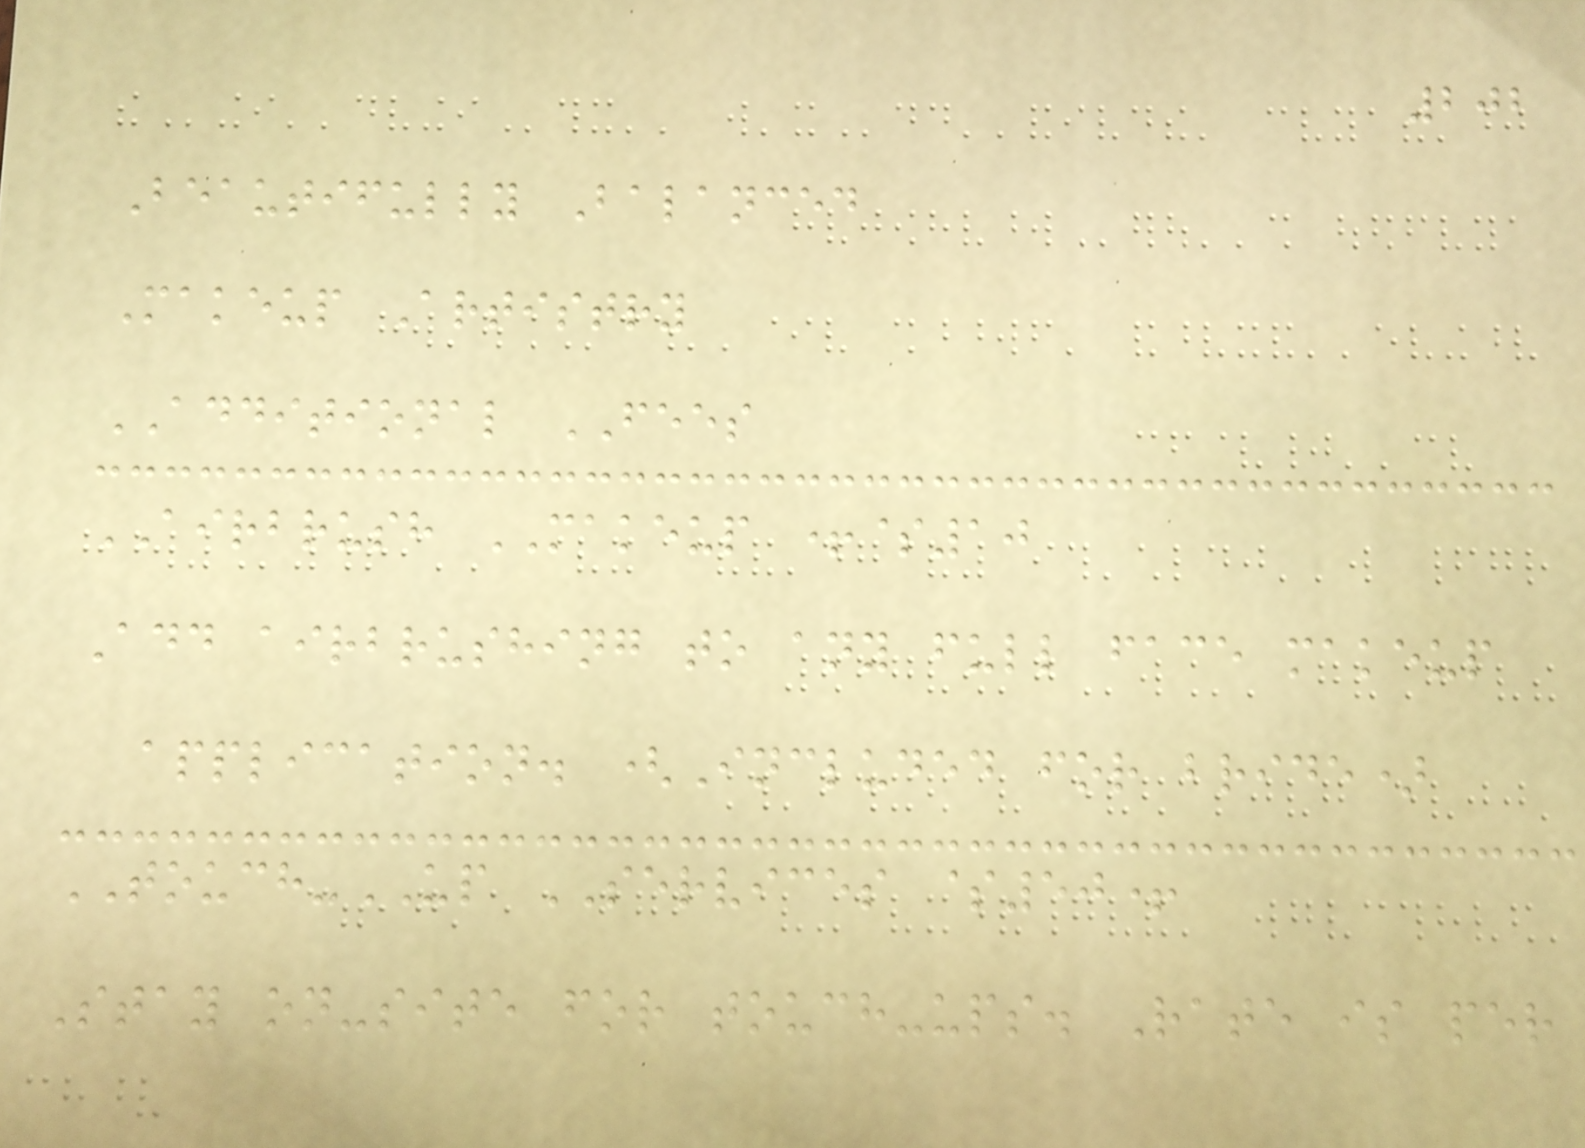202
Beautifully Balanced
Makeup Artistry
ADDITIONAL FEES
AIRBRUSH MAKEUP +$10
Add airbrushing to any full face makeup
application. (Included for bride)
TOUCH-UP SERVICES $50+
Stay on-site for touch-ups. Rate is per
